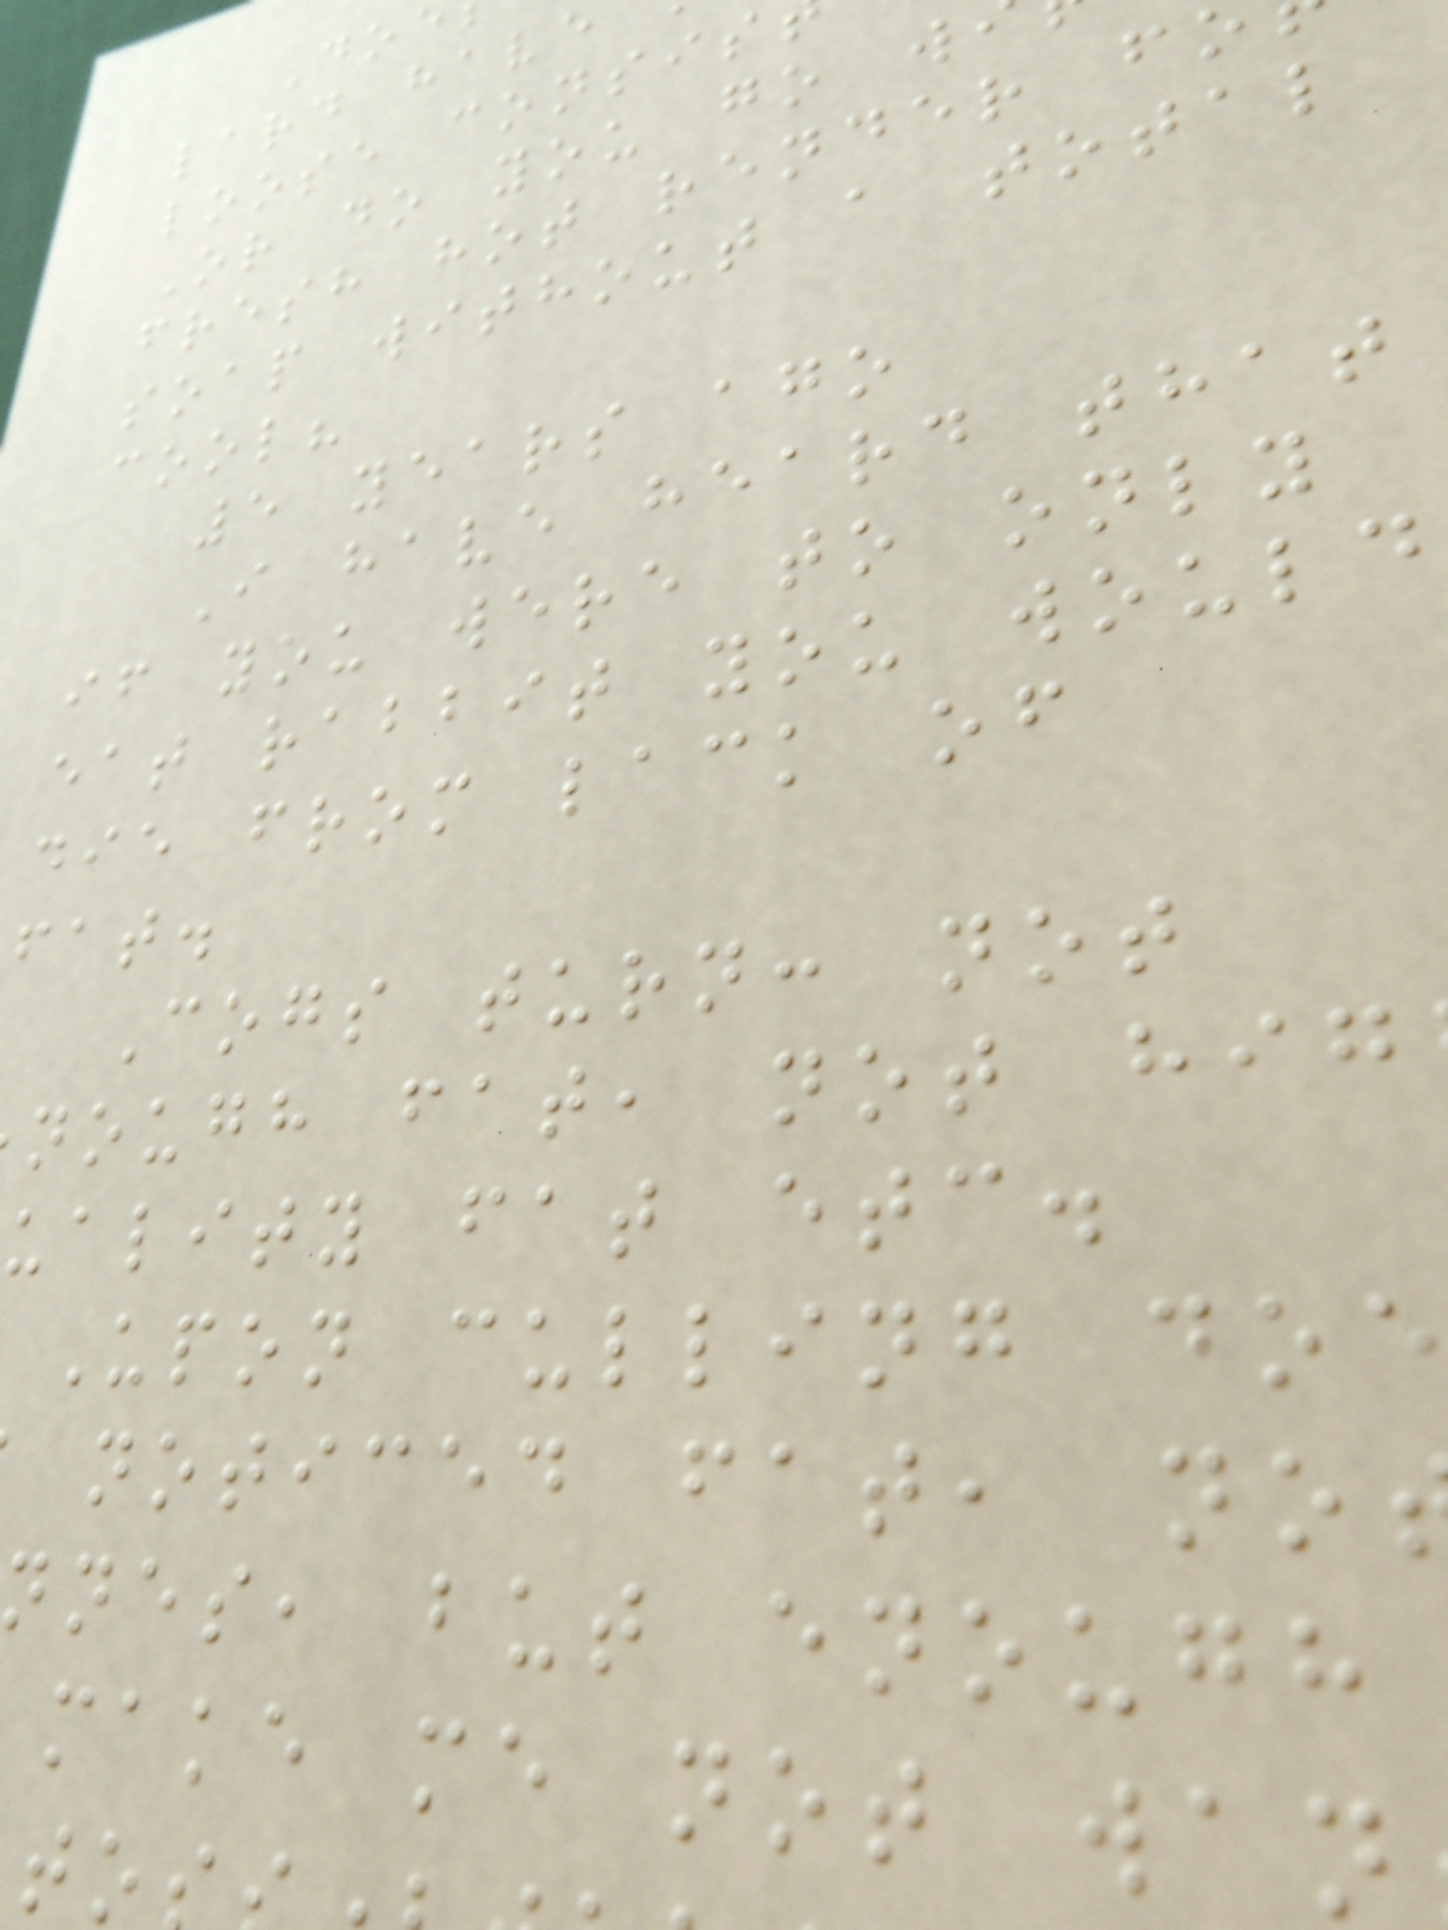lard have
loose consis
Or do you go w
fresh hot render f
soap without a total
cool?
5 years ago
I have heard that
if you were to only
eat rabbit you would
die from lack of
fat.
Cogs turn: not
nough fat, not hig
uality fat etc.
Upon culling doe
noticed fat, no
nnes, but enough
make me not wan
